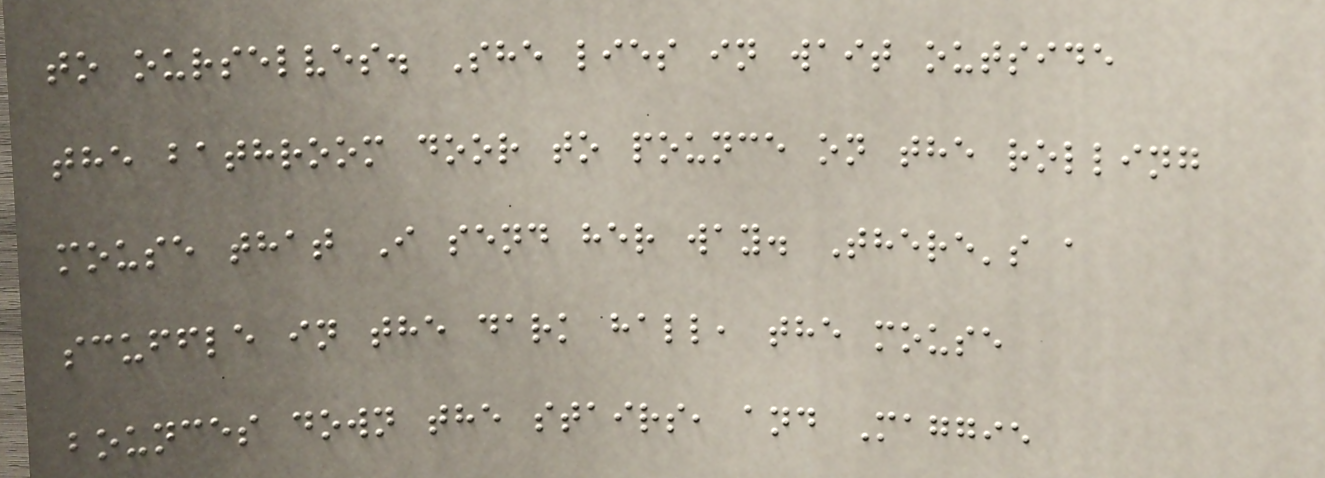to ourselves. She lies in wait outside
the bathroom door to pounce on the rolling
mouse that I send her way. There's a
scuffle in the dark hall, the mouse
bounces down the stairs, and Maggie
